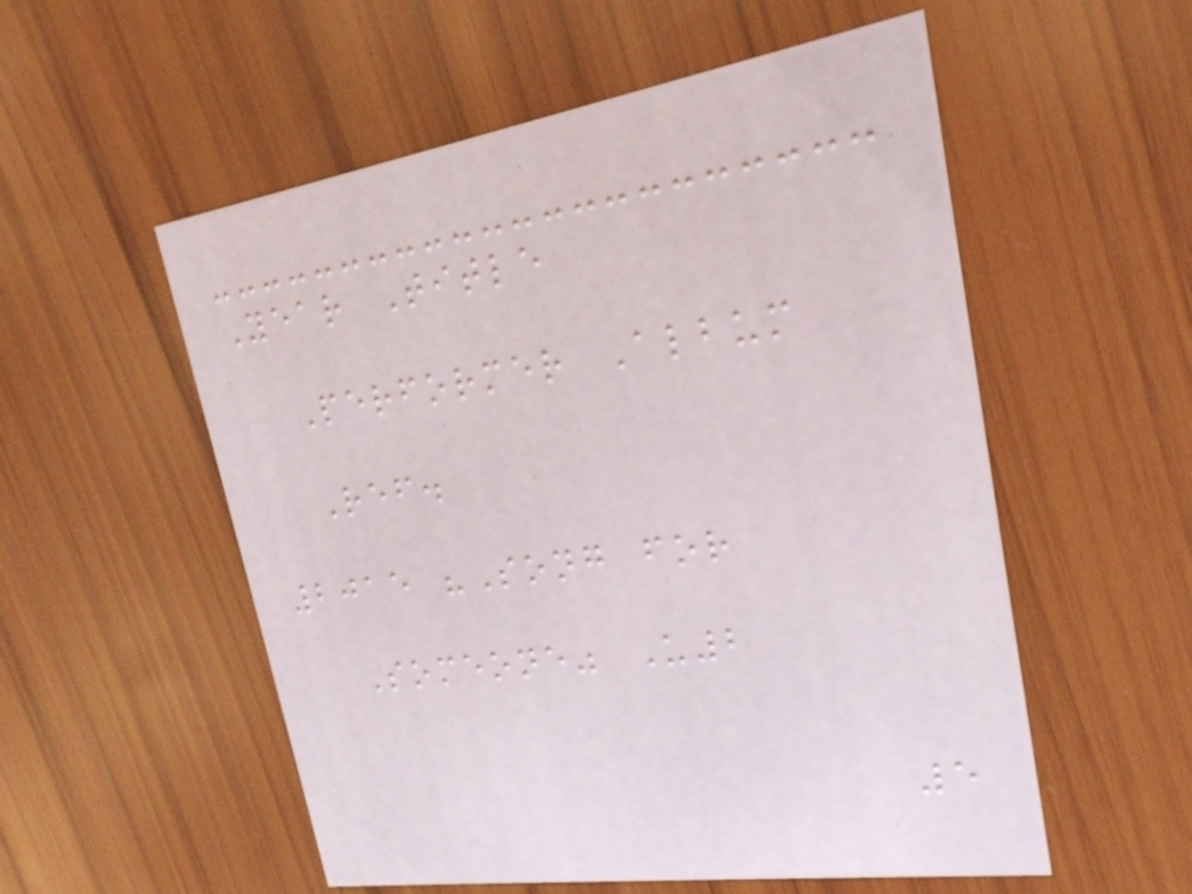Year Title
Performer Album
Ref.
2015 "Song for
Someone" U2
5
